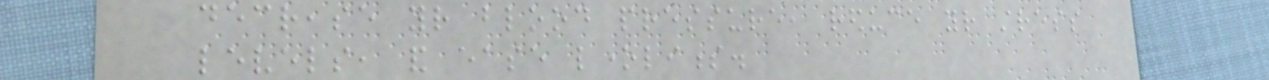decrease your blood pressure, reduce your stress
levels, and ease loneliness.
